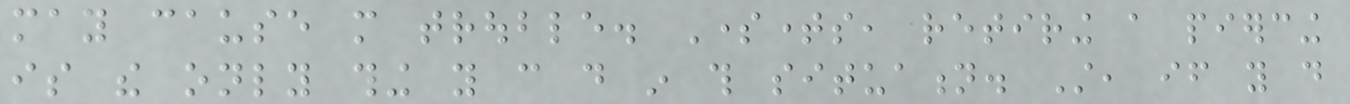may cause more trouble. Sometimes, retiring a piercing
is the only thing you can do in this situation. Still, if you do
